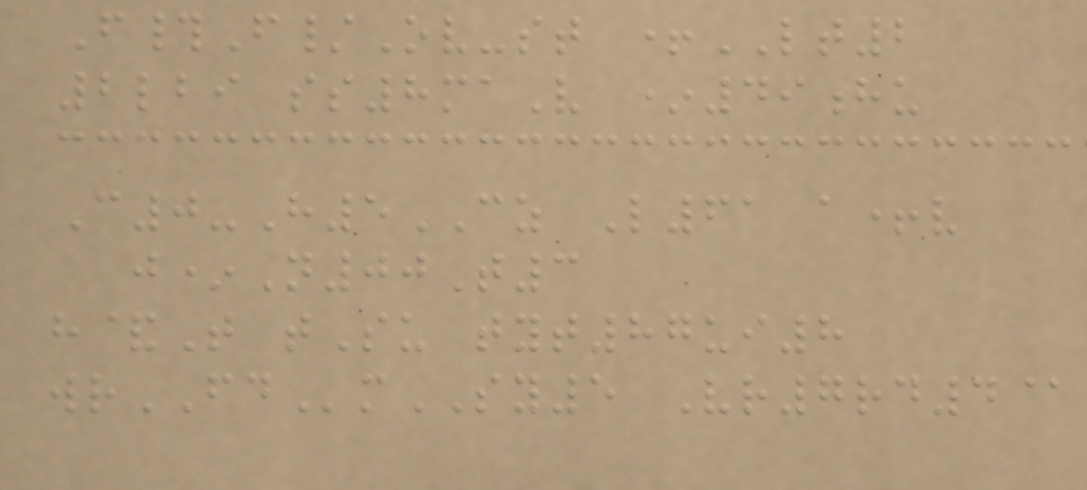F#F/Ov-st +LT2
2lbi ss8maV *49hu
C0-H5CZ L61 a+v
j*N00T3
h&T tSu tyt87ui8
wrFDmSY5 Vr7rd4@
